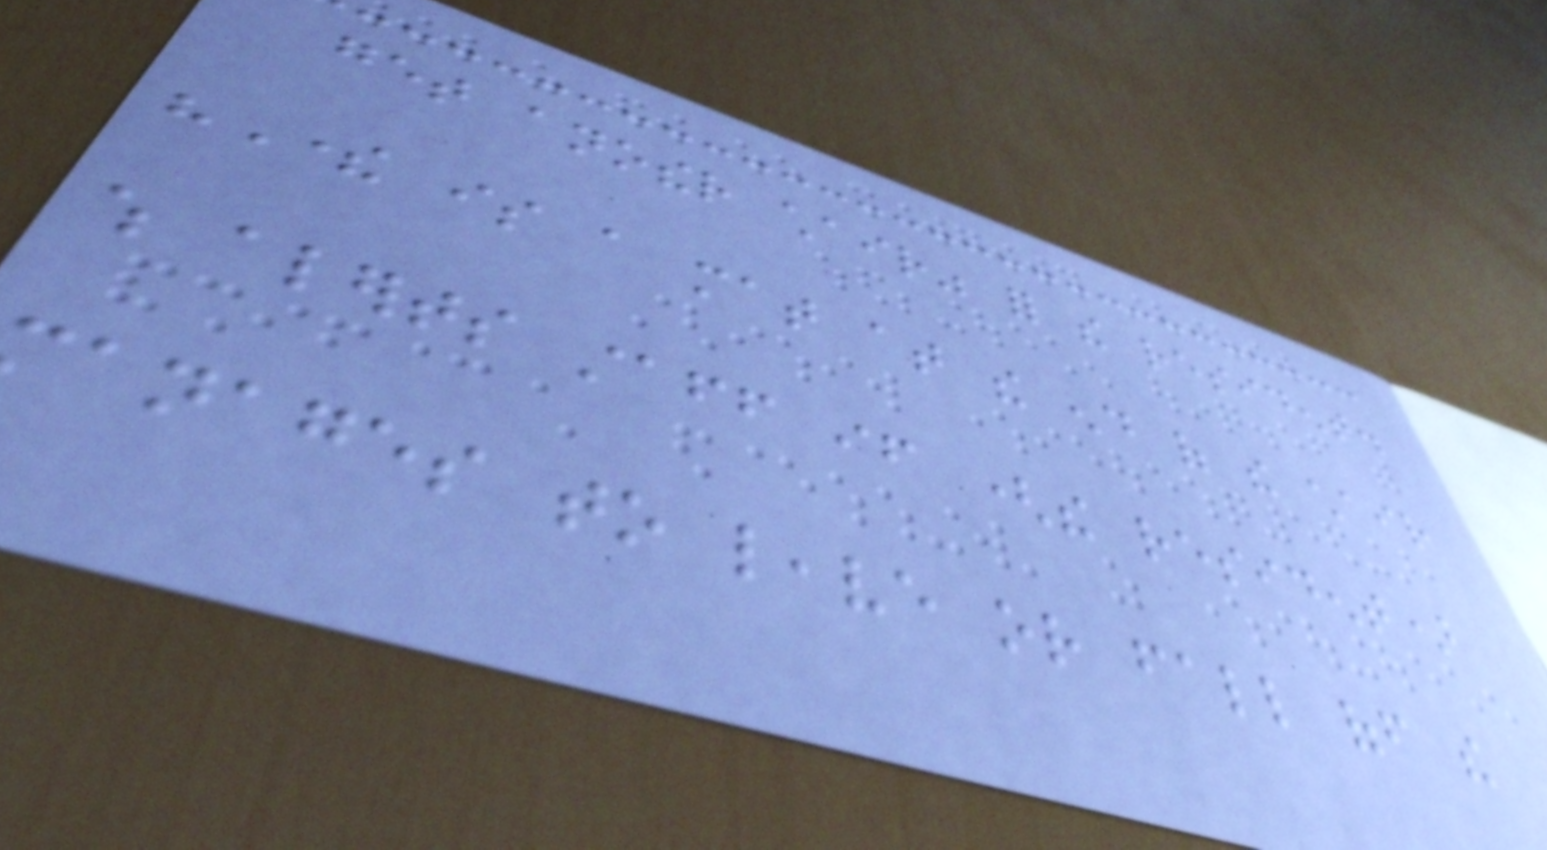get another chair" for the resident.
"There is a mat at the end of the chair
which alerts staff if (the resident)
manages to leave or fall off the
